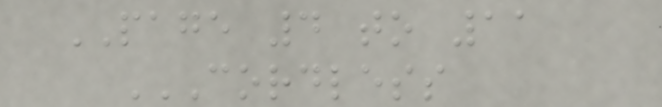PAGE 4 to 11
CORDLESS
